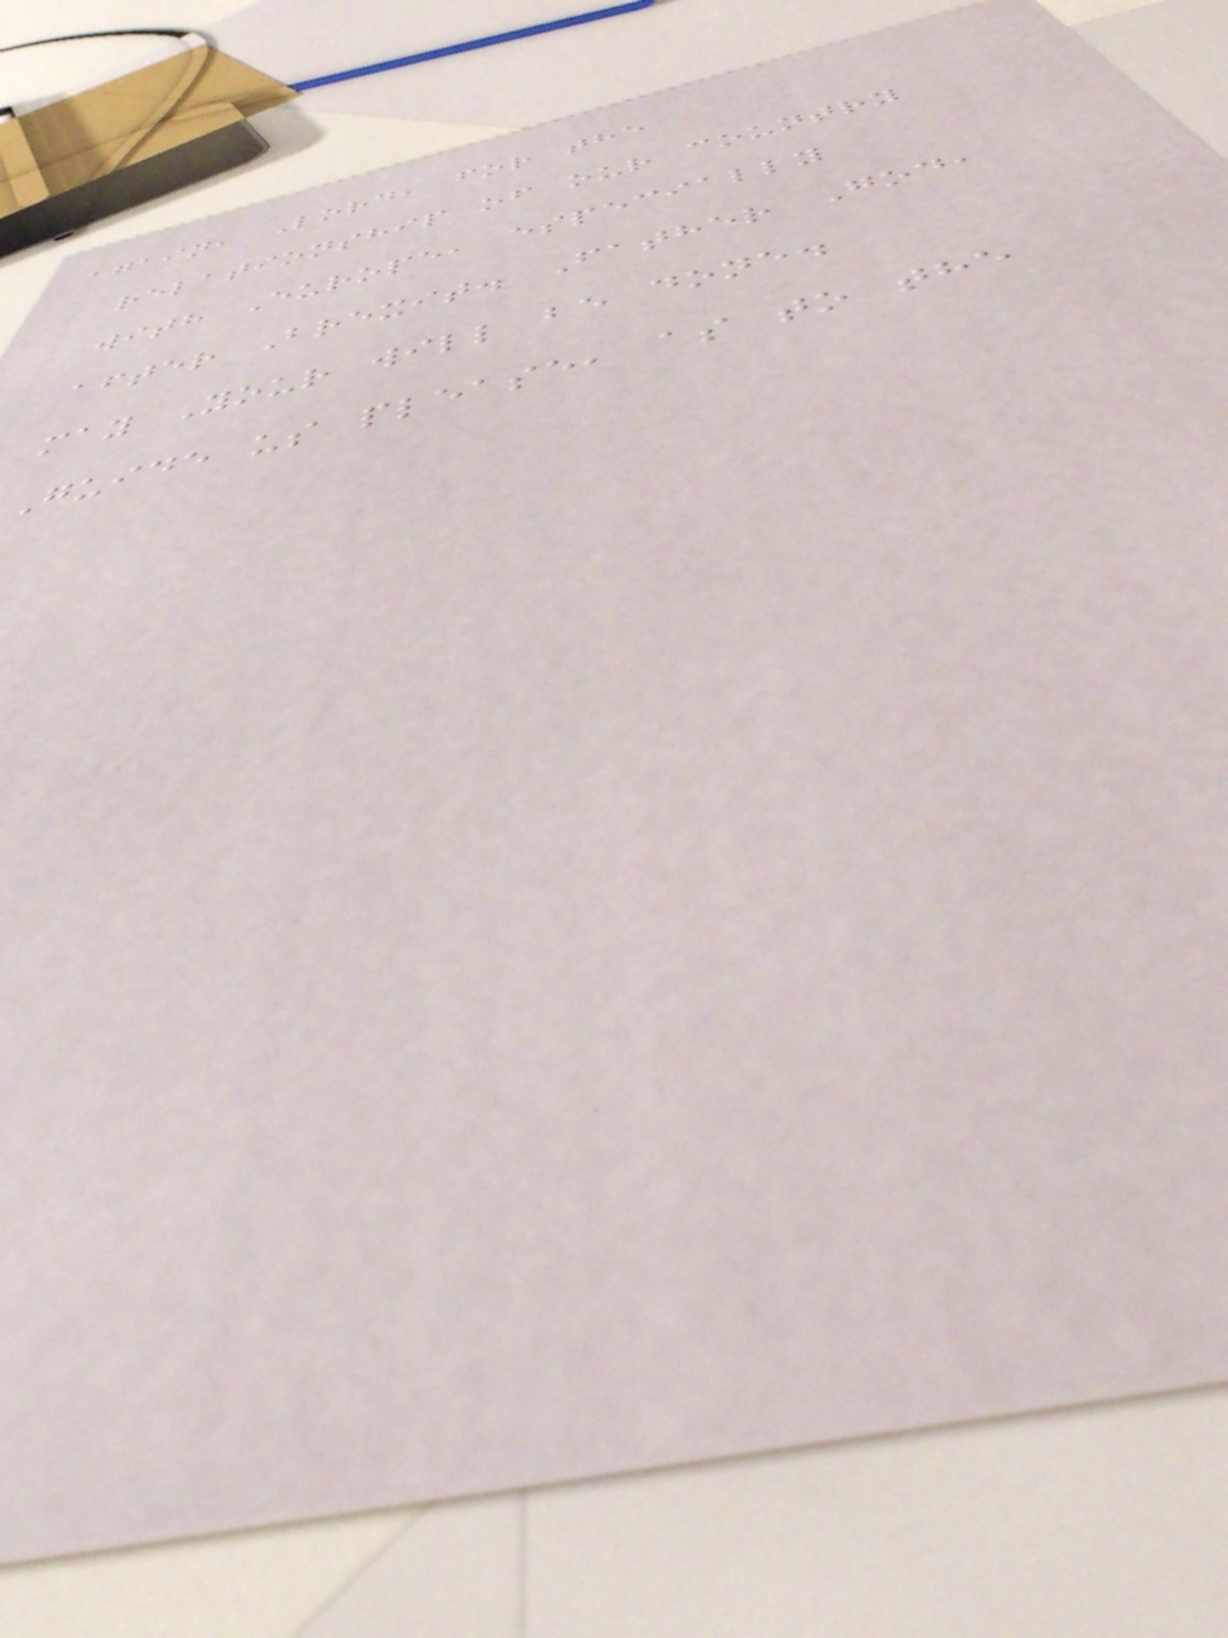again, Lord, for the
relationship of our country
with Europe, especially
after Brexit. Father God,
may Your will be done.
Guide us please, as to the
